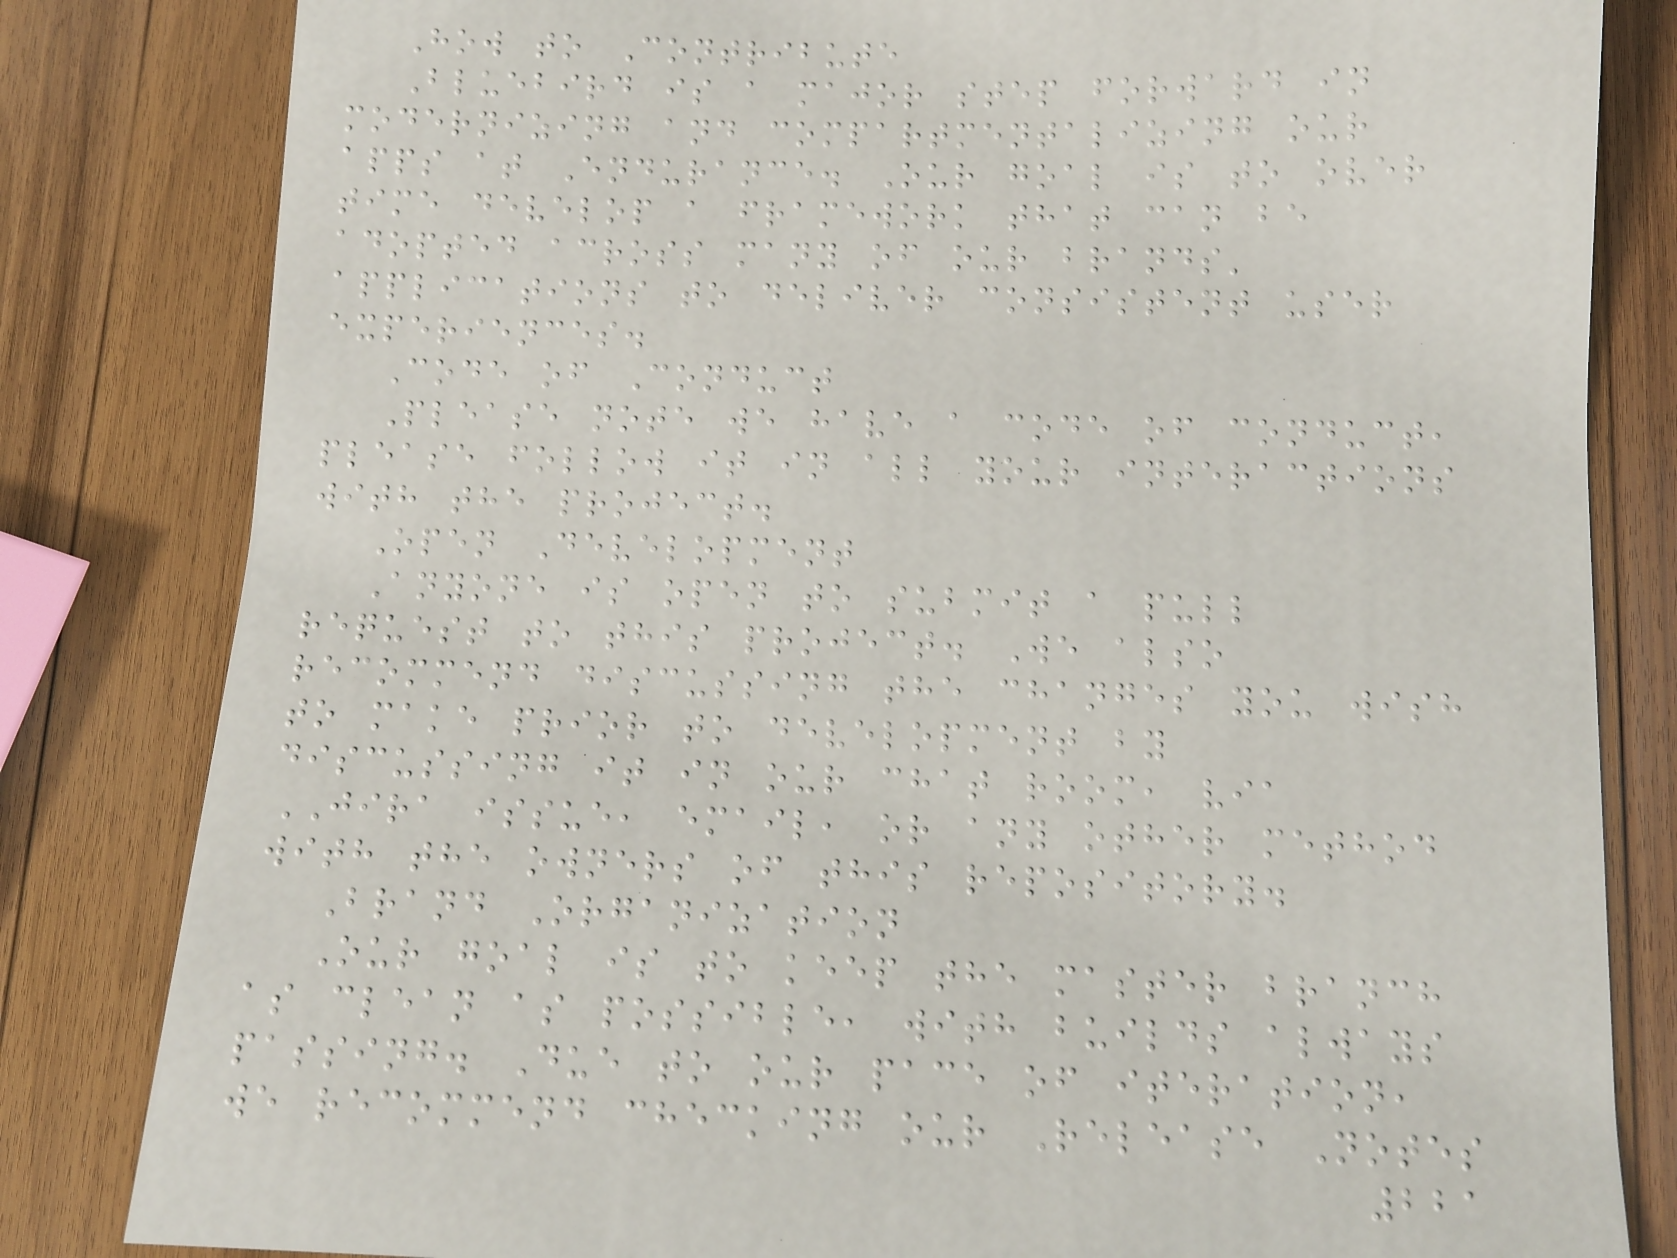How to Contribute
Bluebird is a major step forward in
modernizing and compartmentalizing our
apps at Endurance. Our goal is to over
time develop a framework that can be
adopted across many of our brands'
applications to deliver consistent user
experiences.
Code of Conduct
Please note we have a code of conduct,
please follow it in all your interactions
with the project.
Open Development
Anyone is open to submit a pull
request to this project. We also
recommend discussing the changes you wish
to make prior to development by
discussing it in our chat room, via
JIRA issue, email, or any other method
with the owners of this repository.
Brand Organization
Our goal is to keep the master branch
as clean as possible, with builds always
passing. Due to our pace of iteration,
we recommend checking our Release Notes
221
